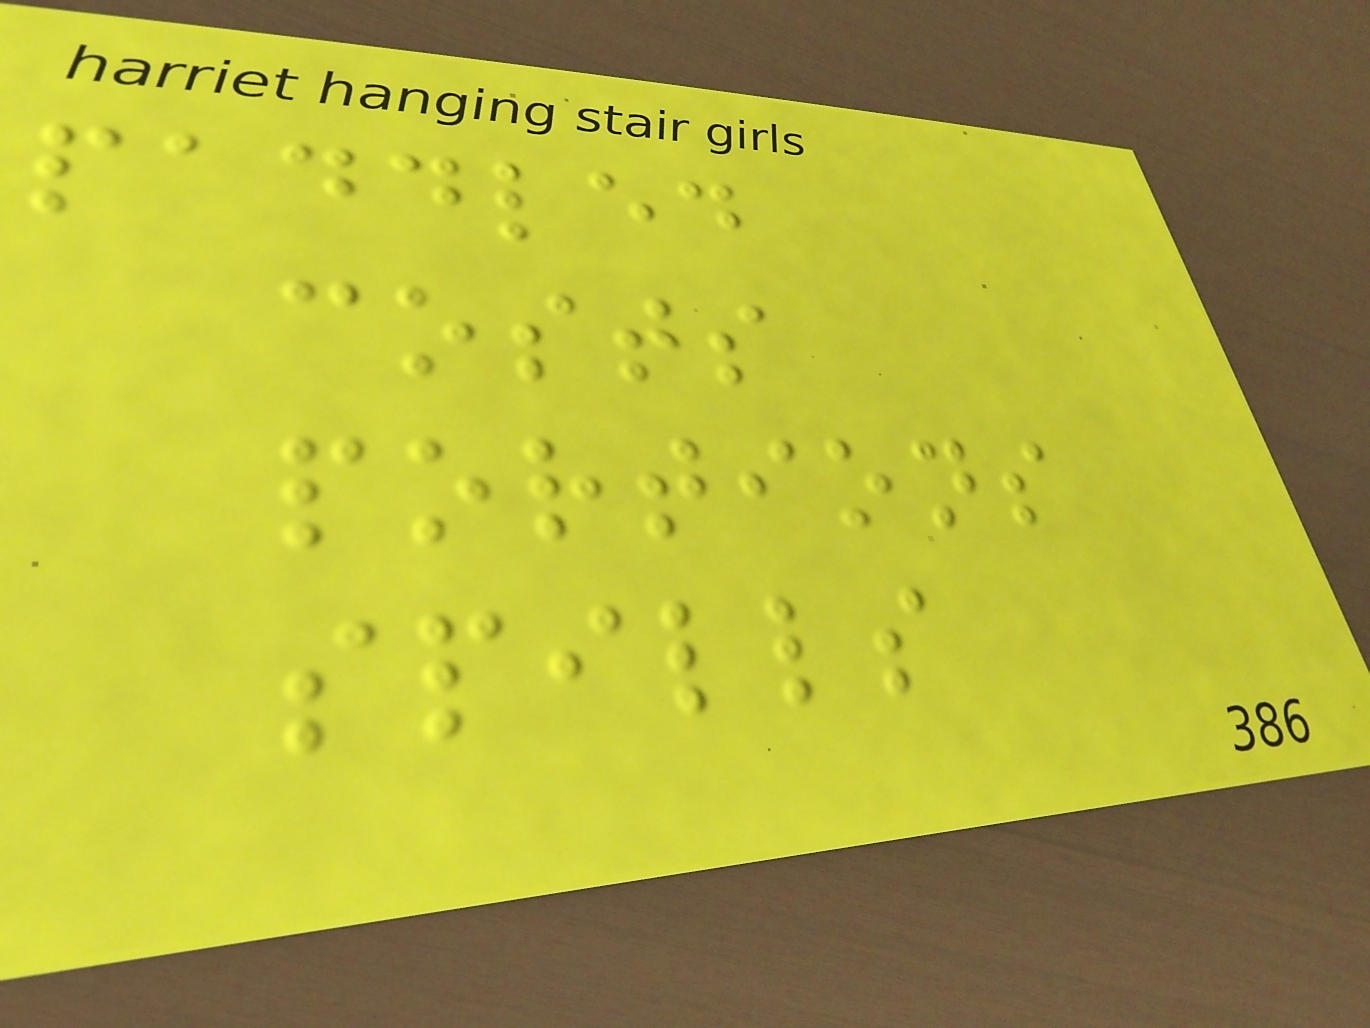paddled
costs
portions
spills
